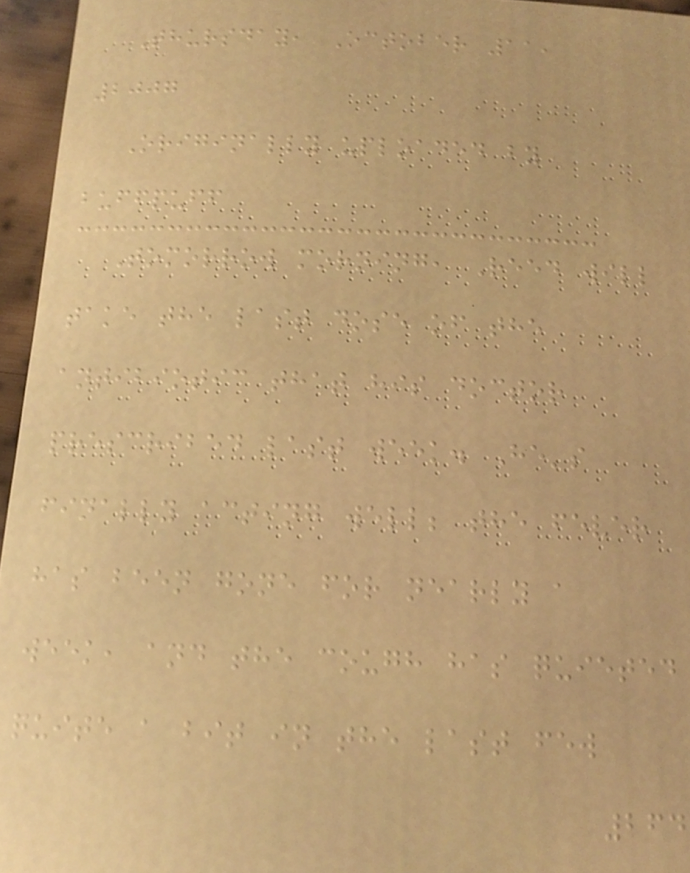Thursday, October 11,
2007
Originally uploaded by
buffpuff
Tomorrow morning, Reed will
take the last dose of the
antibiotic that his doctor
prescribed last week. He's
finally acting well; the fever
has been gone for nearly a
week, and the cough has quieted
quite a bit in the last few
264
